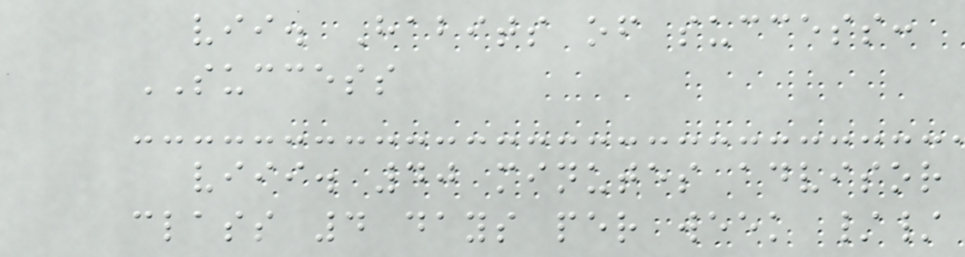vii. Habits of success:
SUCCESS
viii. 40 minutes advisor
class 4 days per week //
